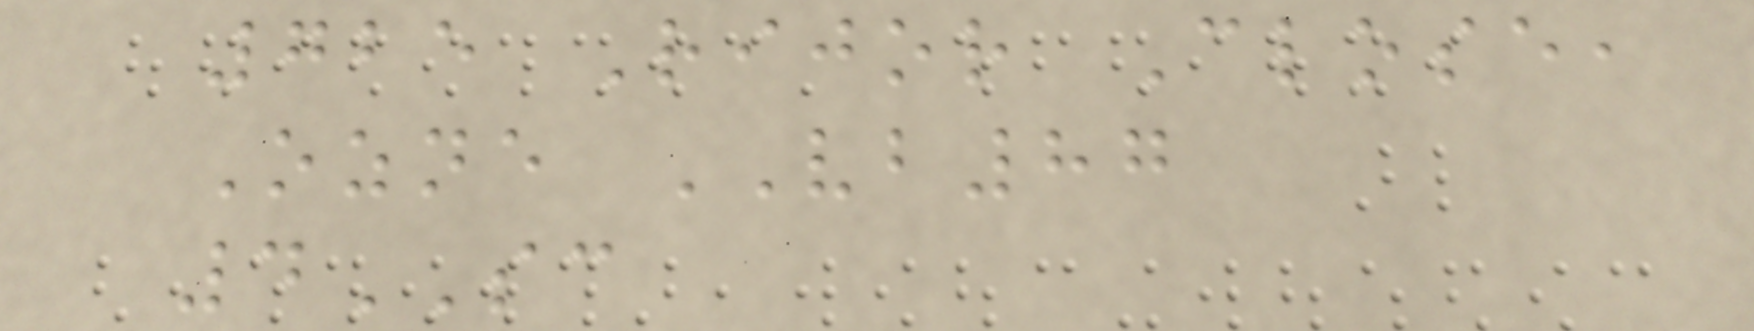725 Rijor Close,
Ozne VB87
4SC
